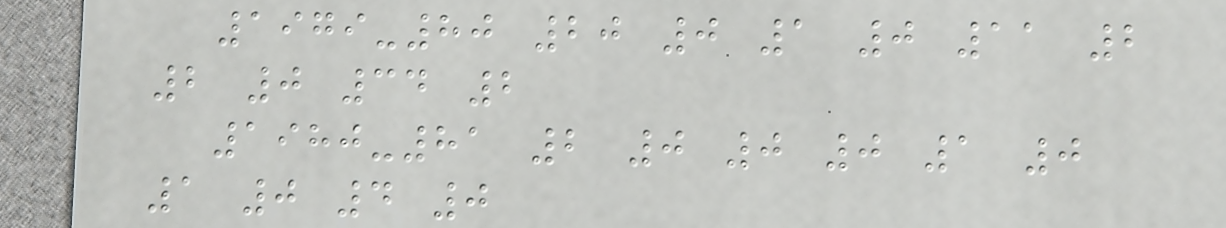1979-80 20 0 1 0 11 2
2 0 34 2
1980-81 2 0 0 0 1 0
1 0 4 0
